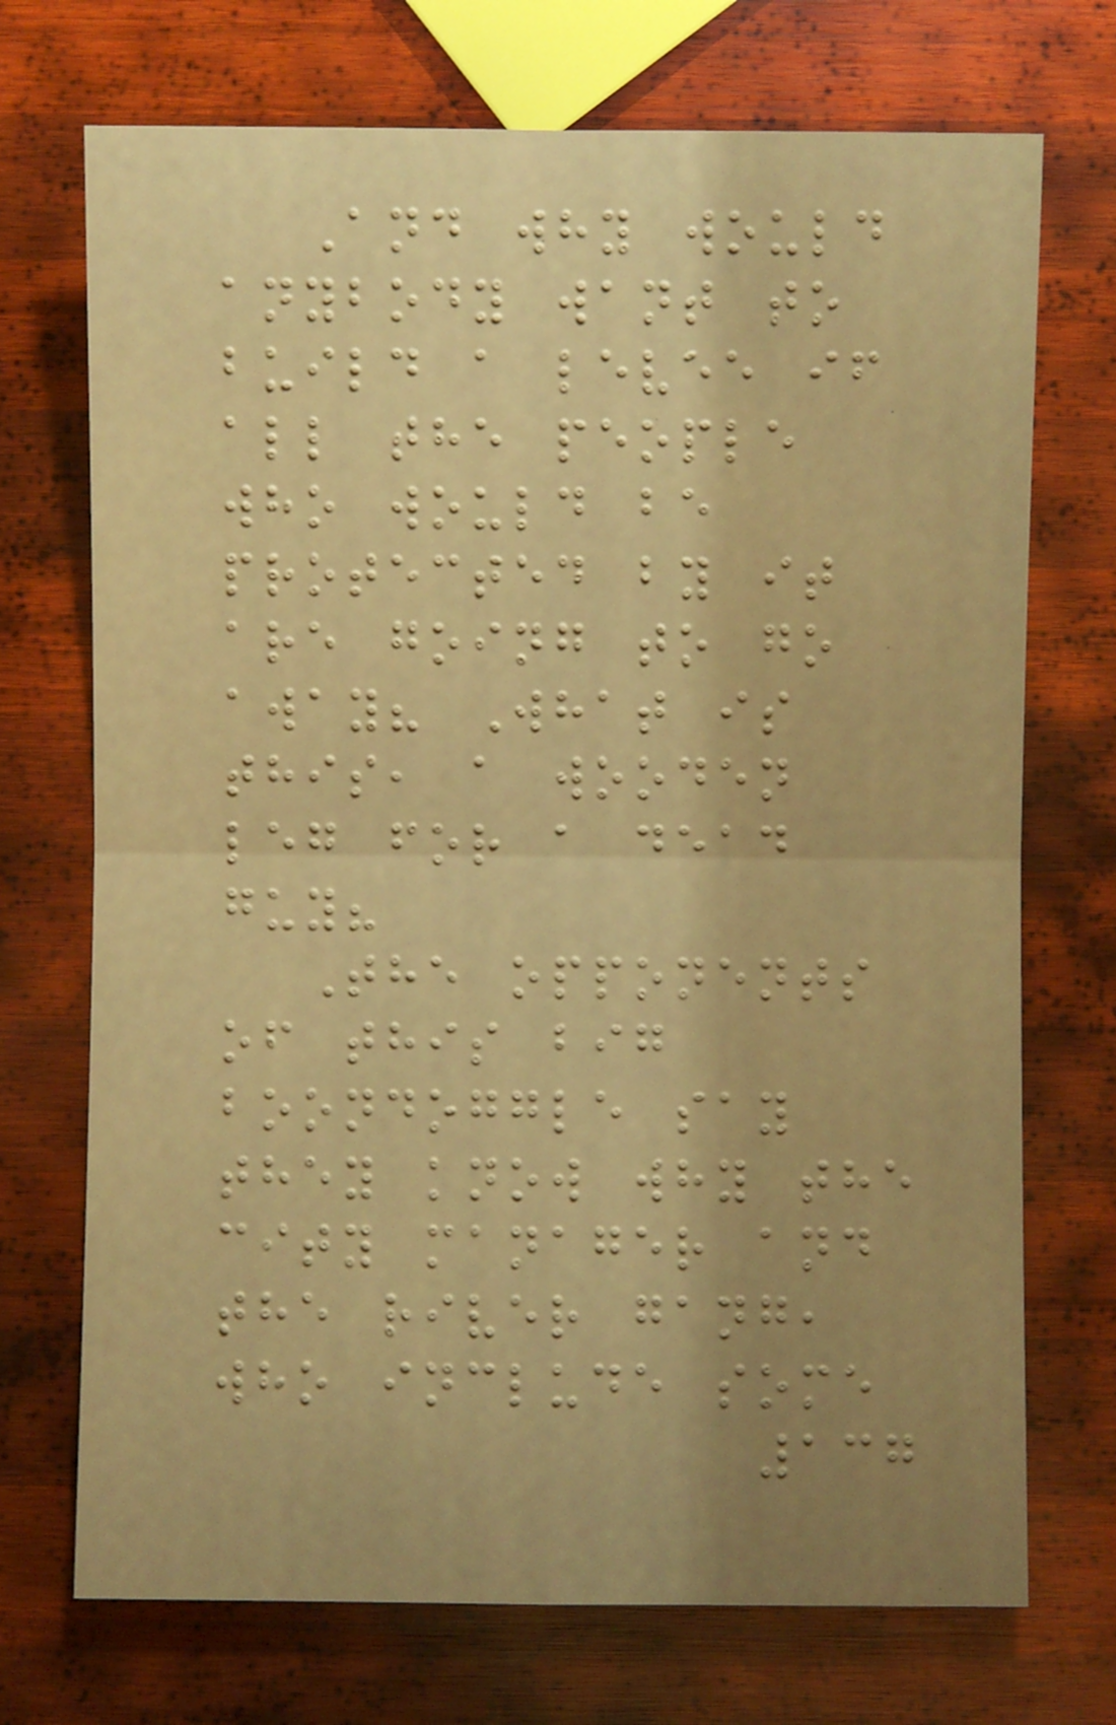And why would
anybody want to
build a levee if
all the people
who would be
protected by it
are going to go
away? What is
this, a wooden
leg for a dead
guy?
The opponents
of this big
boondoggle say
they know why the
city manager and
the river gang,
who include some
137
